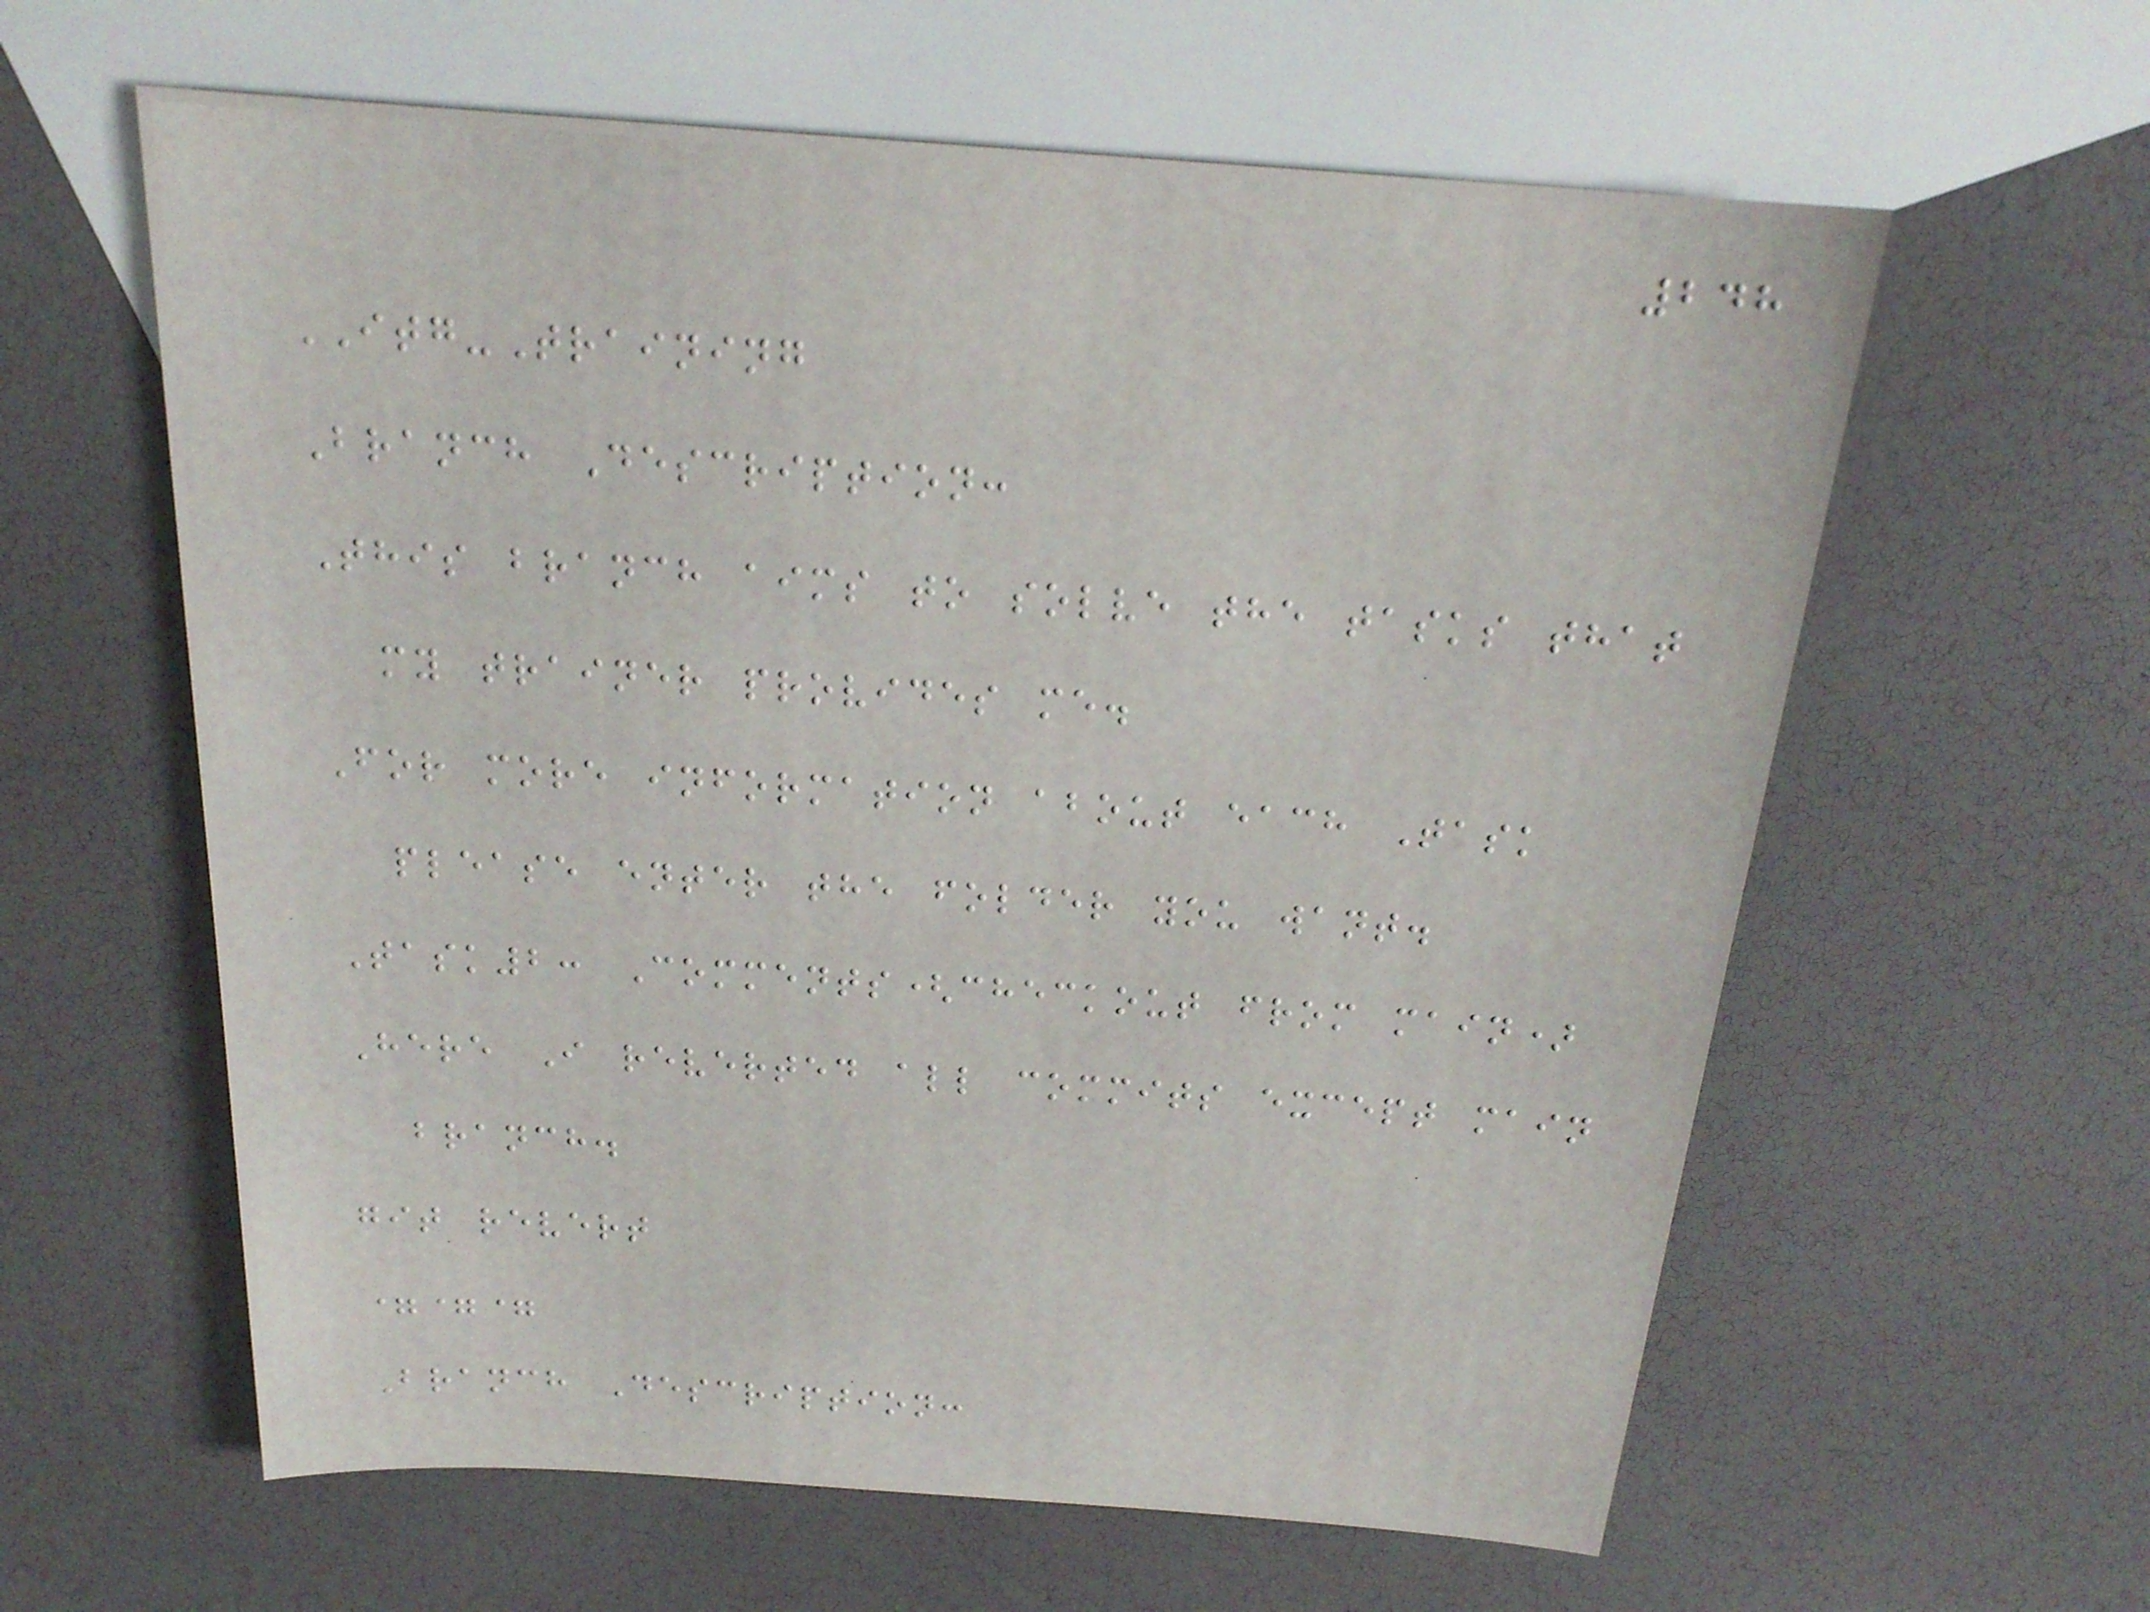248
ITG-Training
Branch Description:
This branch aims to solve the tasks that
my trainer provides me.
For more information about each Task
please enter the folder you want.
Task2: Comments(checkout from main)
Here I reverted all commits except main
branch.
git revert
===
Branch Description:
